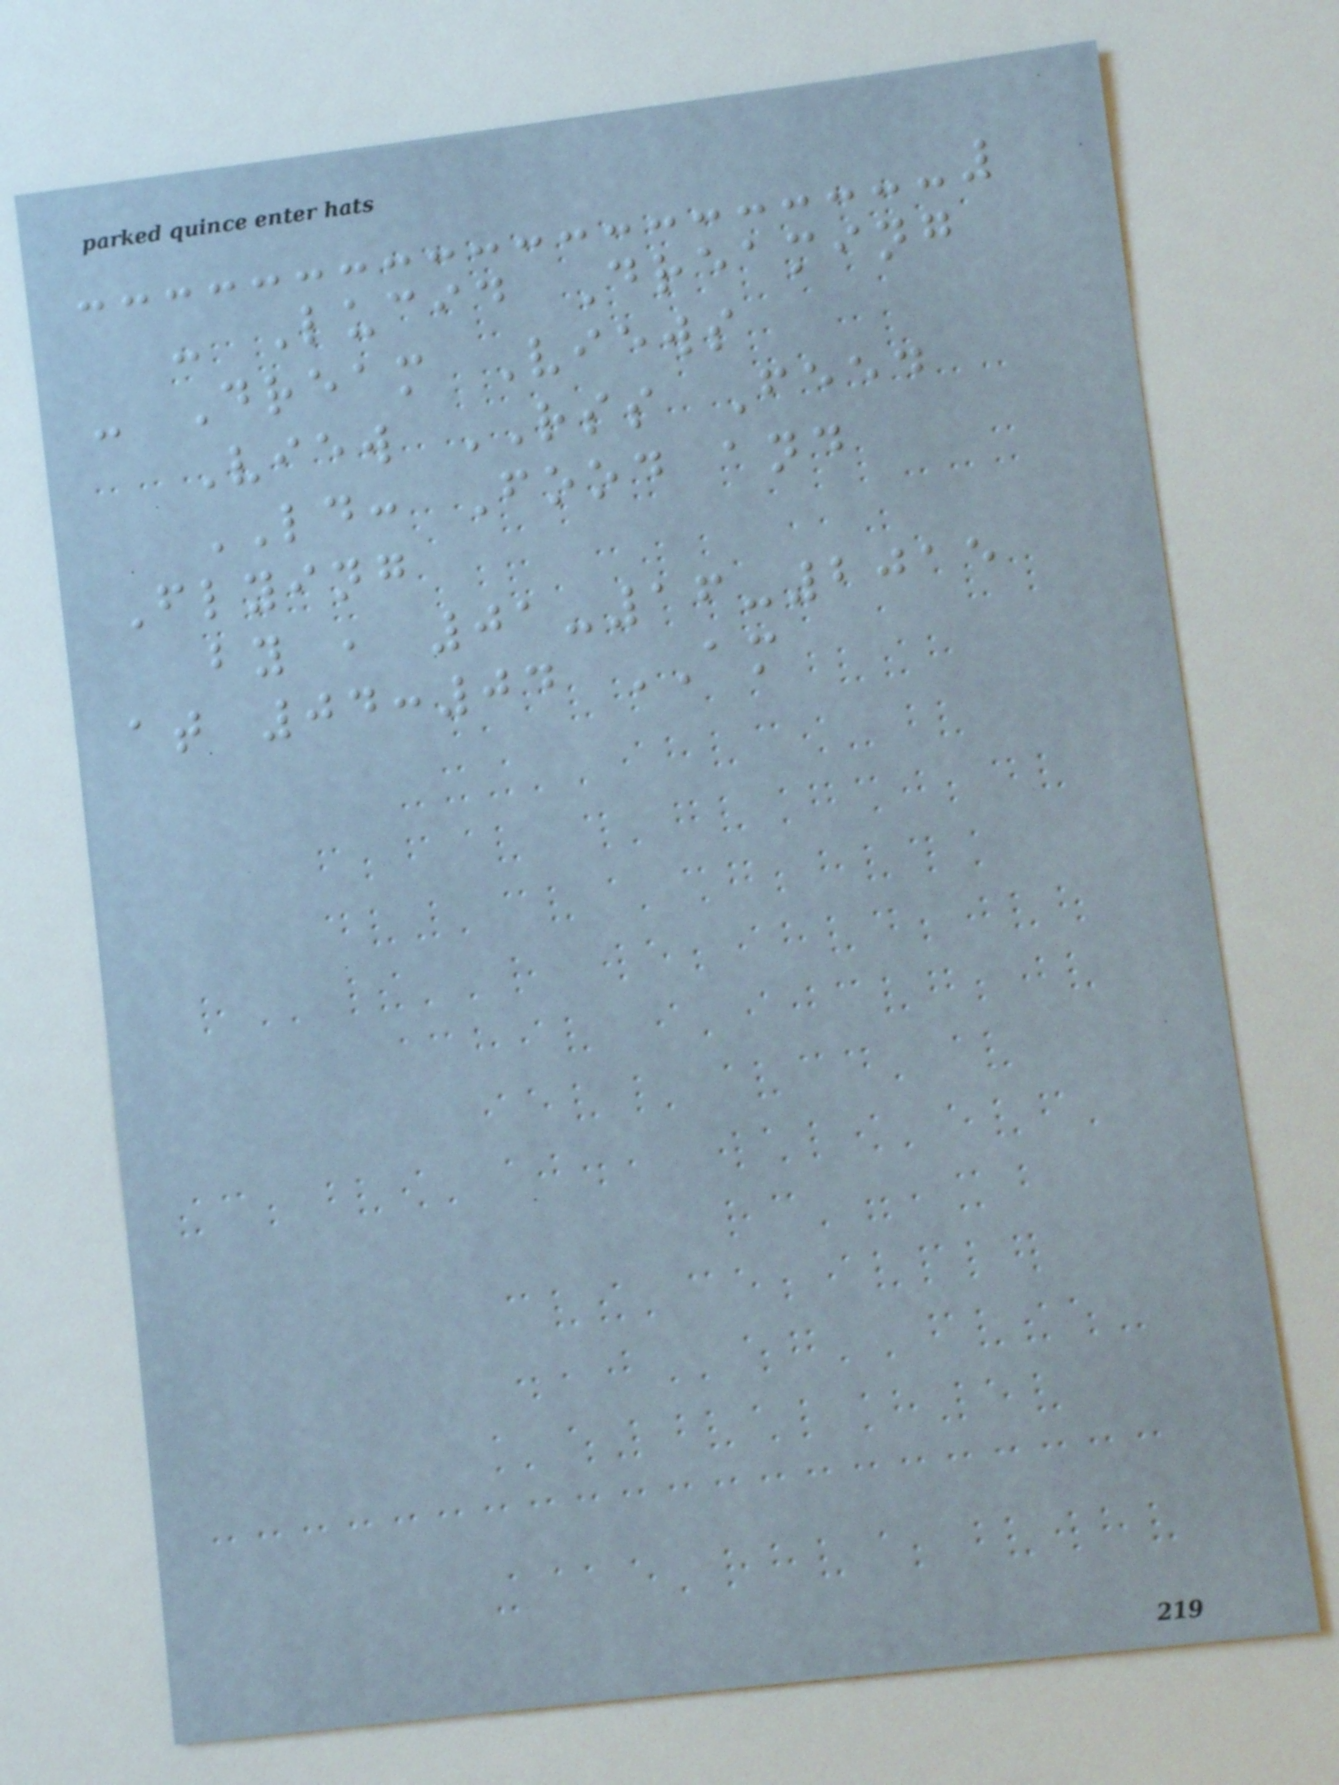- Lucid Dreaming
- Dream Views
View RSS Feed
LD: Food and
Flying
by , 01-16-2015
at 04:04 AM
